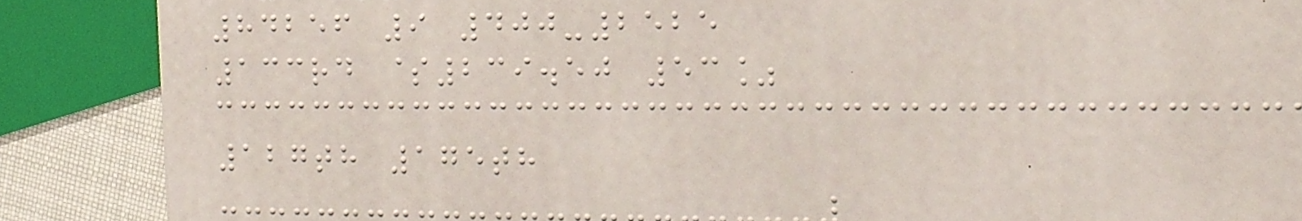84256 9 400-2525
133rd $239.50 53%
127th 175th
